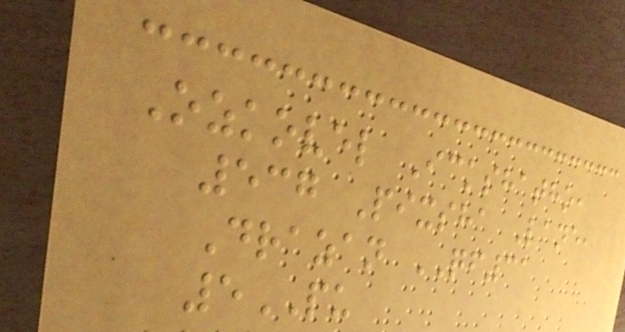Ozkovel Ickshatho,
537 Pixsha Lane,
Drazan QF31
5PU
